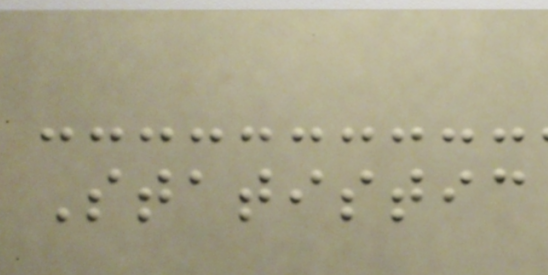Statistic
